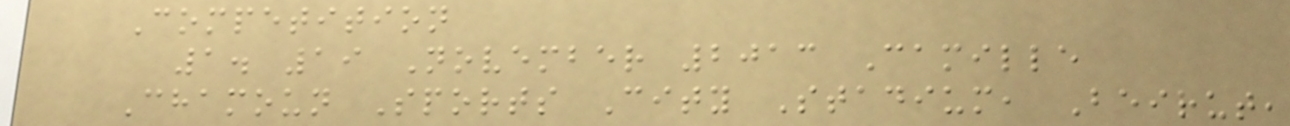Competition
1. 19 November 2013 Camille
Chamoun Sports City Stadium, Beirut,
